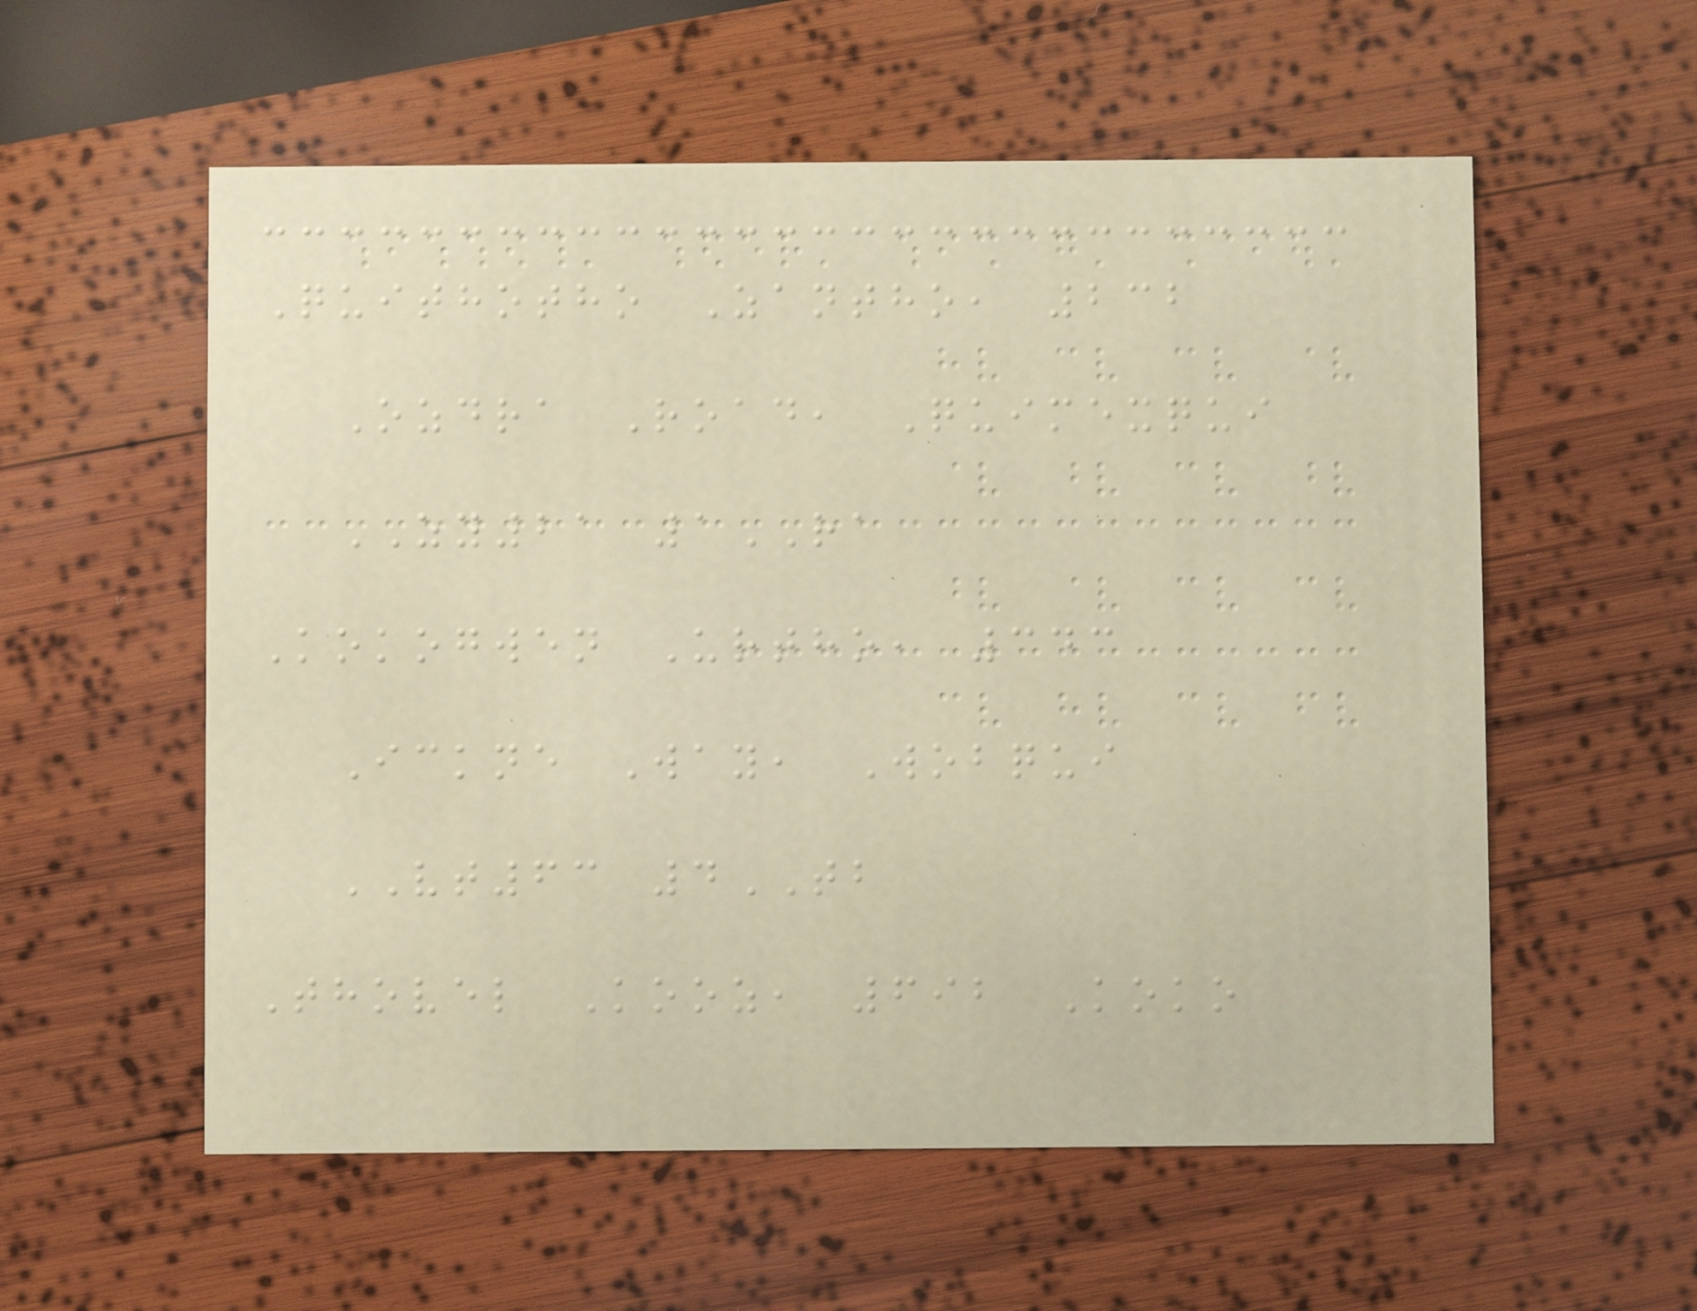Quithotho Zantho, 232
Ozdra Road, Quimexqui
ZY21 1RA
Kokogwen Urtho, 343
Ickne Way, Wobqui
VT63 4TB
Thovel Kooz, 692 Koko
